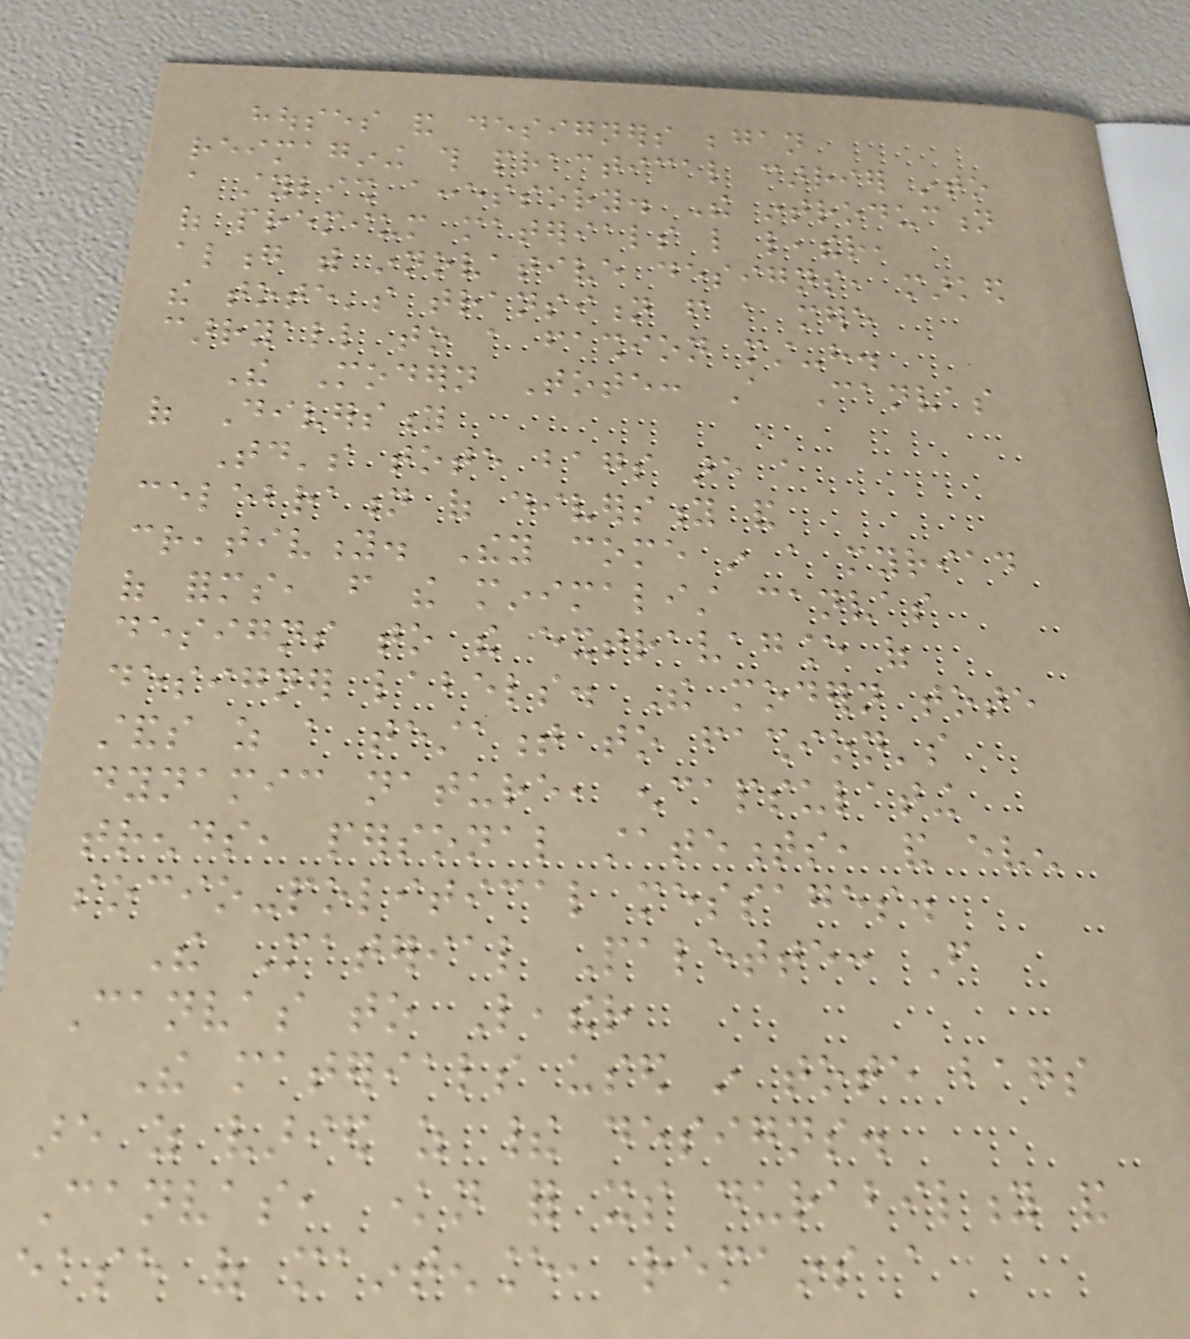houses and designers began
reimagining this practical carrier into
a stylish accessory. The introduction
of premium materials like leather,
along with innovative designs, marked
the tote's transition from a mere
carryall to a fashion must-have.
The Modern Tote: A Canvas
of Diversity
Today's tote bags are a
celebration of diversity and
creativity. They come in a myriad
of forms, from the minimalist canvas
designs to the extravagance of
designer labels. The modern tote
stands as a testament to fashion's
dynamic nature, encapsulating
trends, personal statements, and even
socio-political messages.
The Material Palette: From
Canvas to Leather
The materials used in tote bags
are as varied as their designs.
Canvas, known for its durability and
ease of maintenance, remains a
